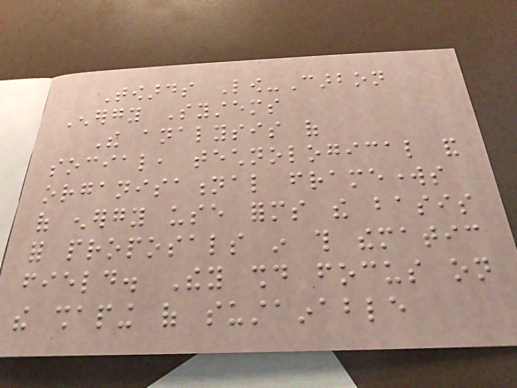Towards Low-Carbon
Energy Systems
The analysis of
social, technological and
organisational frameworks
of energy use forms the basis
for proposals in this thematic
field. They should focus on
the shaping of sustainable
